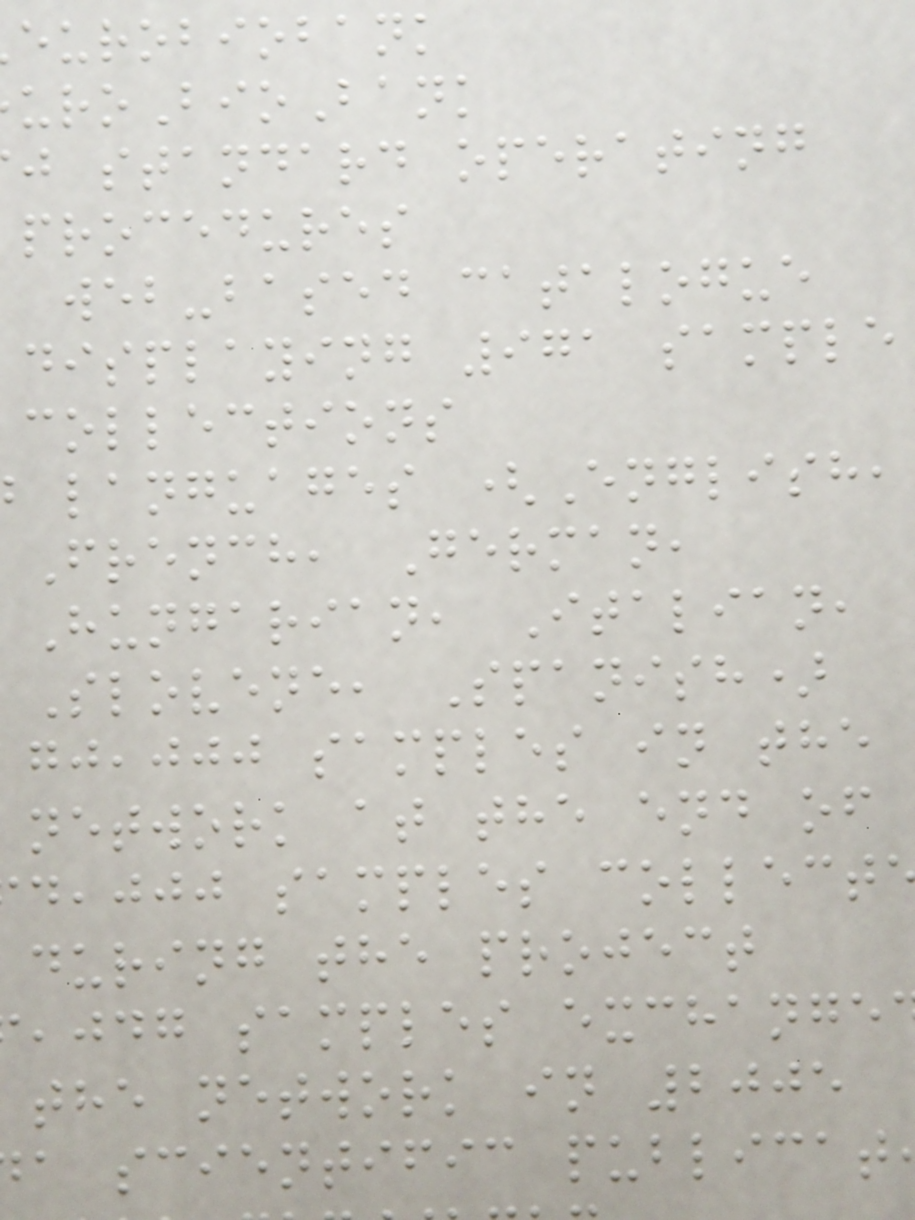eurobiobank
uroBioBank
j standard operating
procedures
web-based catalogue
displaying 971 sample
collections
languages (English,
French, German,
Hungarian, Italian,
Slovene, Spanish)
,jjj samples in the
network at the end of
,jjj samples collect
during the project
,jdg samples exchange
the network in 2005
a scientific publicat
